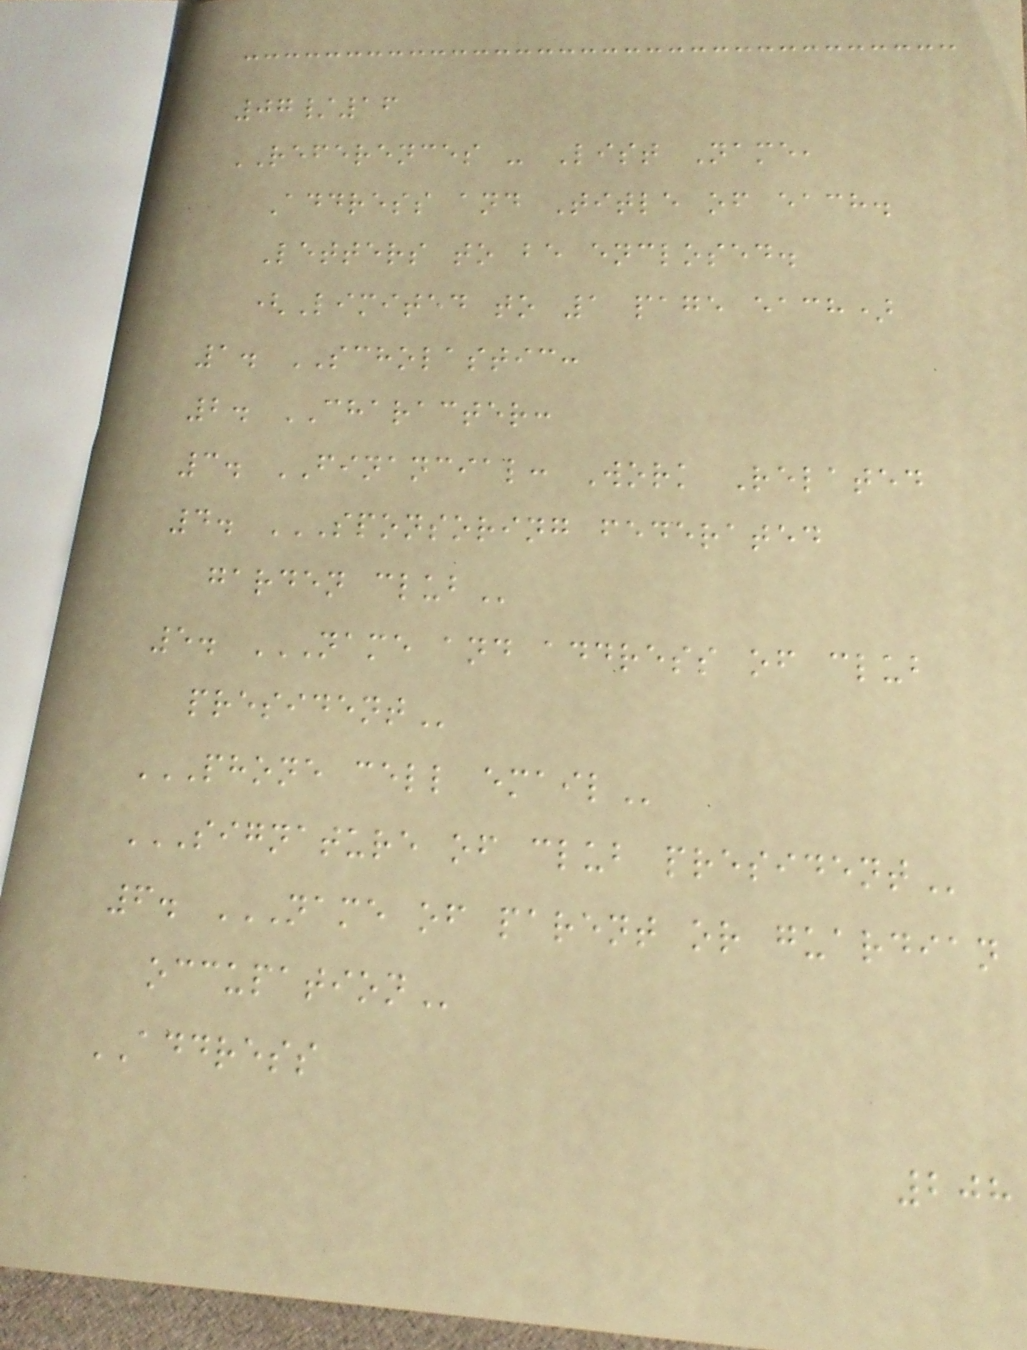07/16
REFERENCES - List Name,
Address and Title of each.
Letters to be enclosed.
(Limited to 1 page each)
1. SCHOLASTIC:
2. CHARACTER:
3. FINANCIAL: Work Related
4. SPONSORING FEDERATED
GARDEN CLUB
5. NAME AND ADDRESS OF CLUB
PRESIDENT
PHONE CELL EMAIL
SIGNATURE OF CLUB PRESIDENT
6. NAME OF PARENT OR GUARDIAN
OCCUPATION
ADDRESS
208
